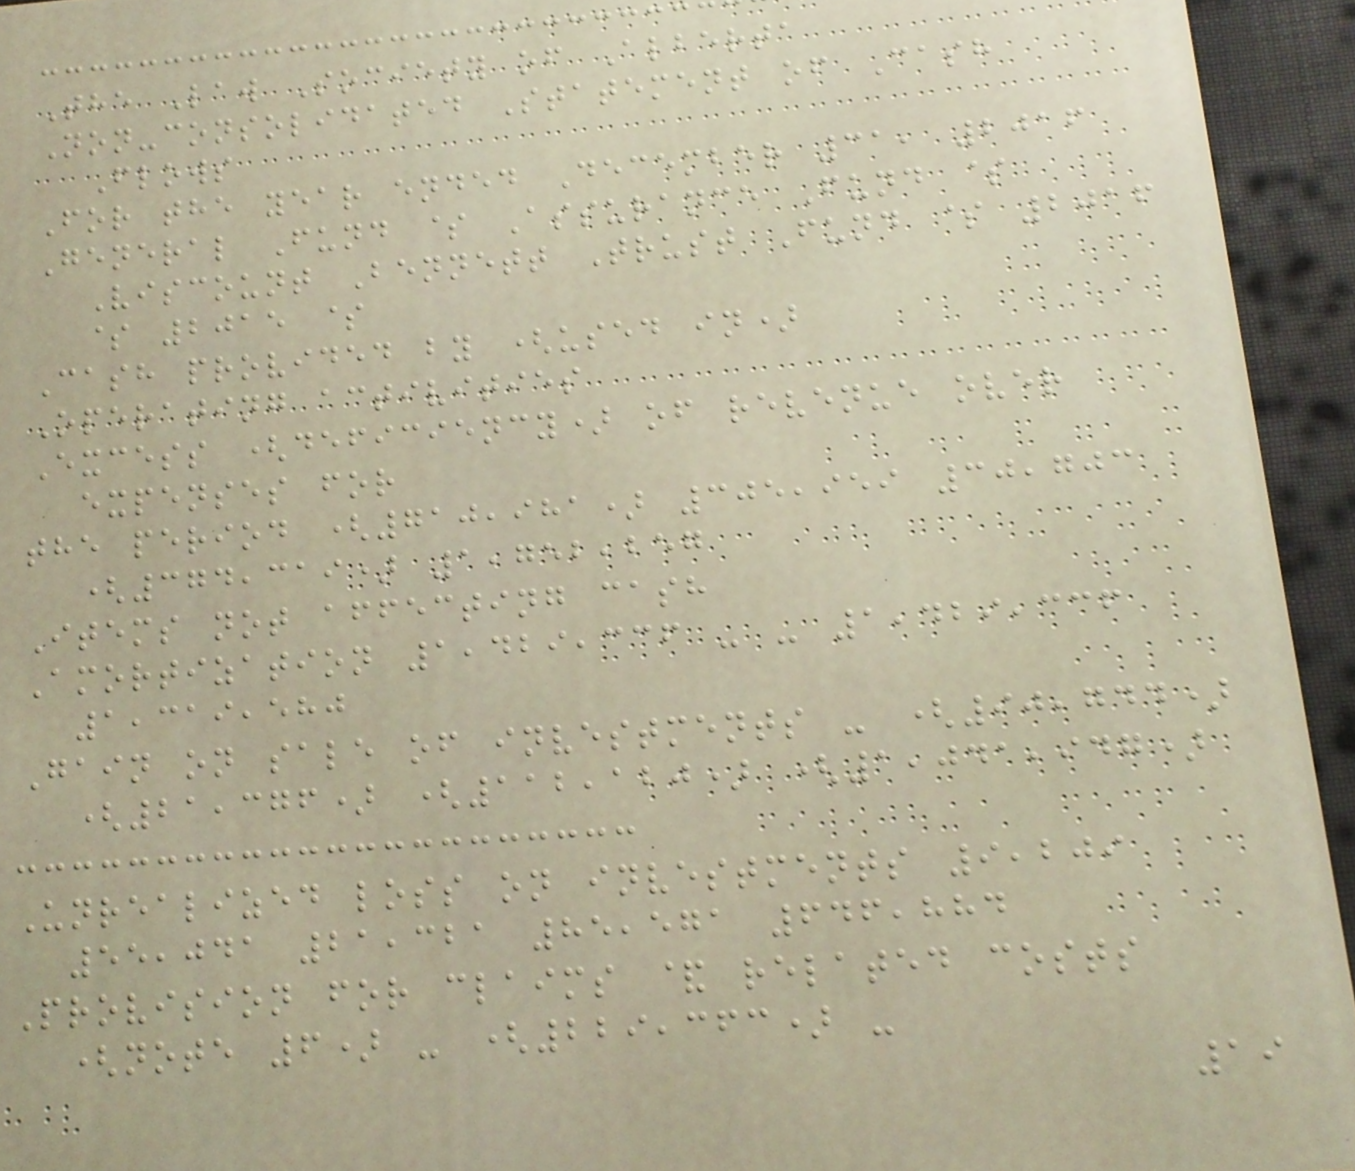The Law Society of Alberta
Non-consolidated Statement of Cash
Flows
For the year ended December 31, 2016
General Fund $ Assurance Fund $
Viscount Bennett Trust Fund $ 2016
$ 2015 $
Cash provided by (used in)
Operating activities
Excess (deficiency) of revenue over
expenses for
the period (710,981) 305,959 30,703
(374,319) 1,752,257
Items not affecting cash
Amortization 1,429,336 - - 1,429,336
1,319,580
Gain on sale of investments - (90,744)
(21,376) (112,120) (1,041,947)
Unrealized loss on investments 9,209
55,041 21,321 85,571 646,884
Provision for claims & related costs
(note 6) - (229,363) -
19
